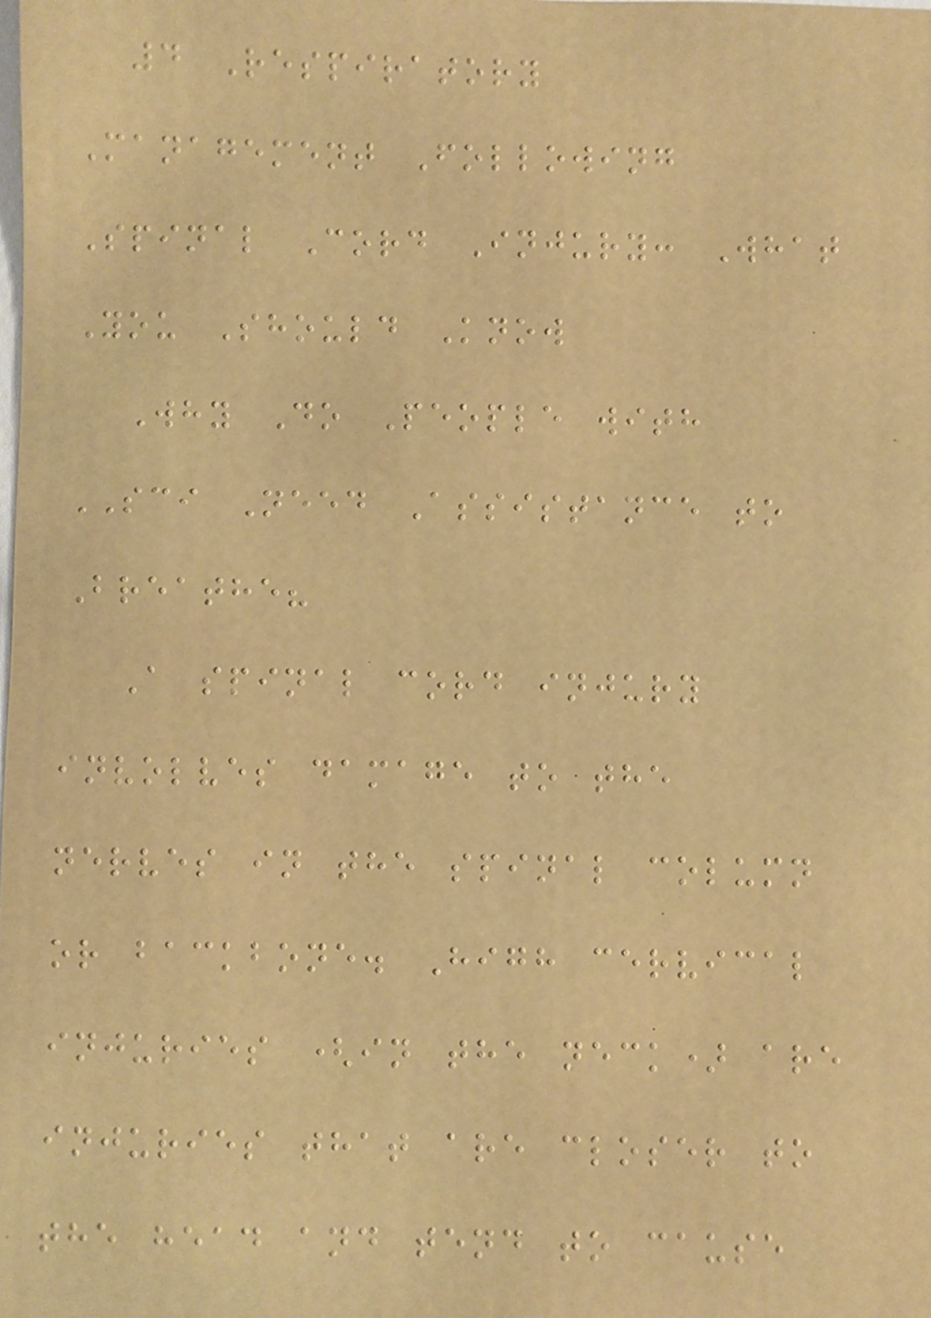4 Respiratory
Management Following
Spinal Cord Injury: What
You Should Know
Why Do People with
SCI Need Assistance to
Breathe?
A spinal cord injury
involves damage to the
nerves in the spinal column
or backbone. High cervical
injuries (in the neck) are
injuries that are closer to
the head and tend to cause
